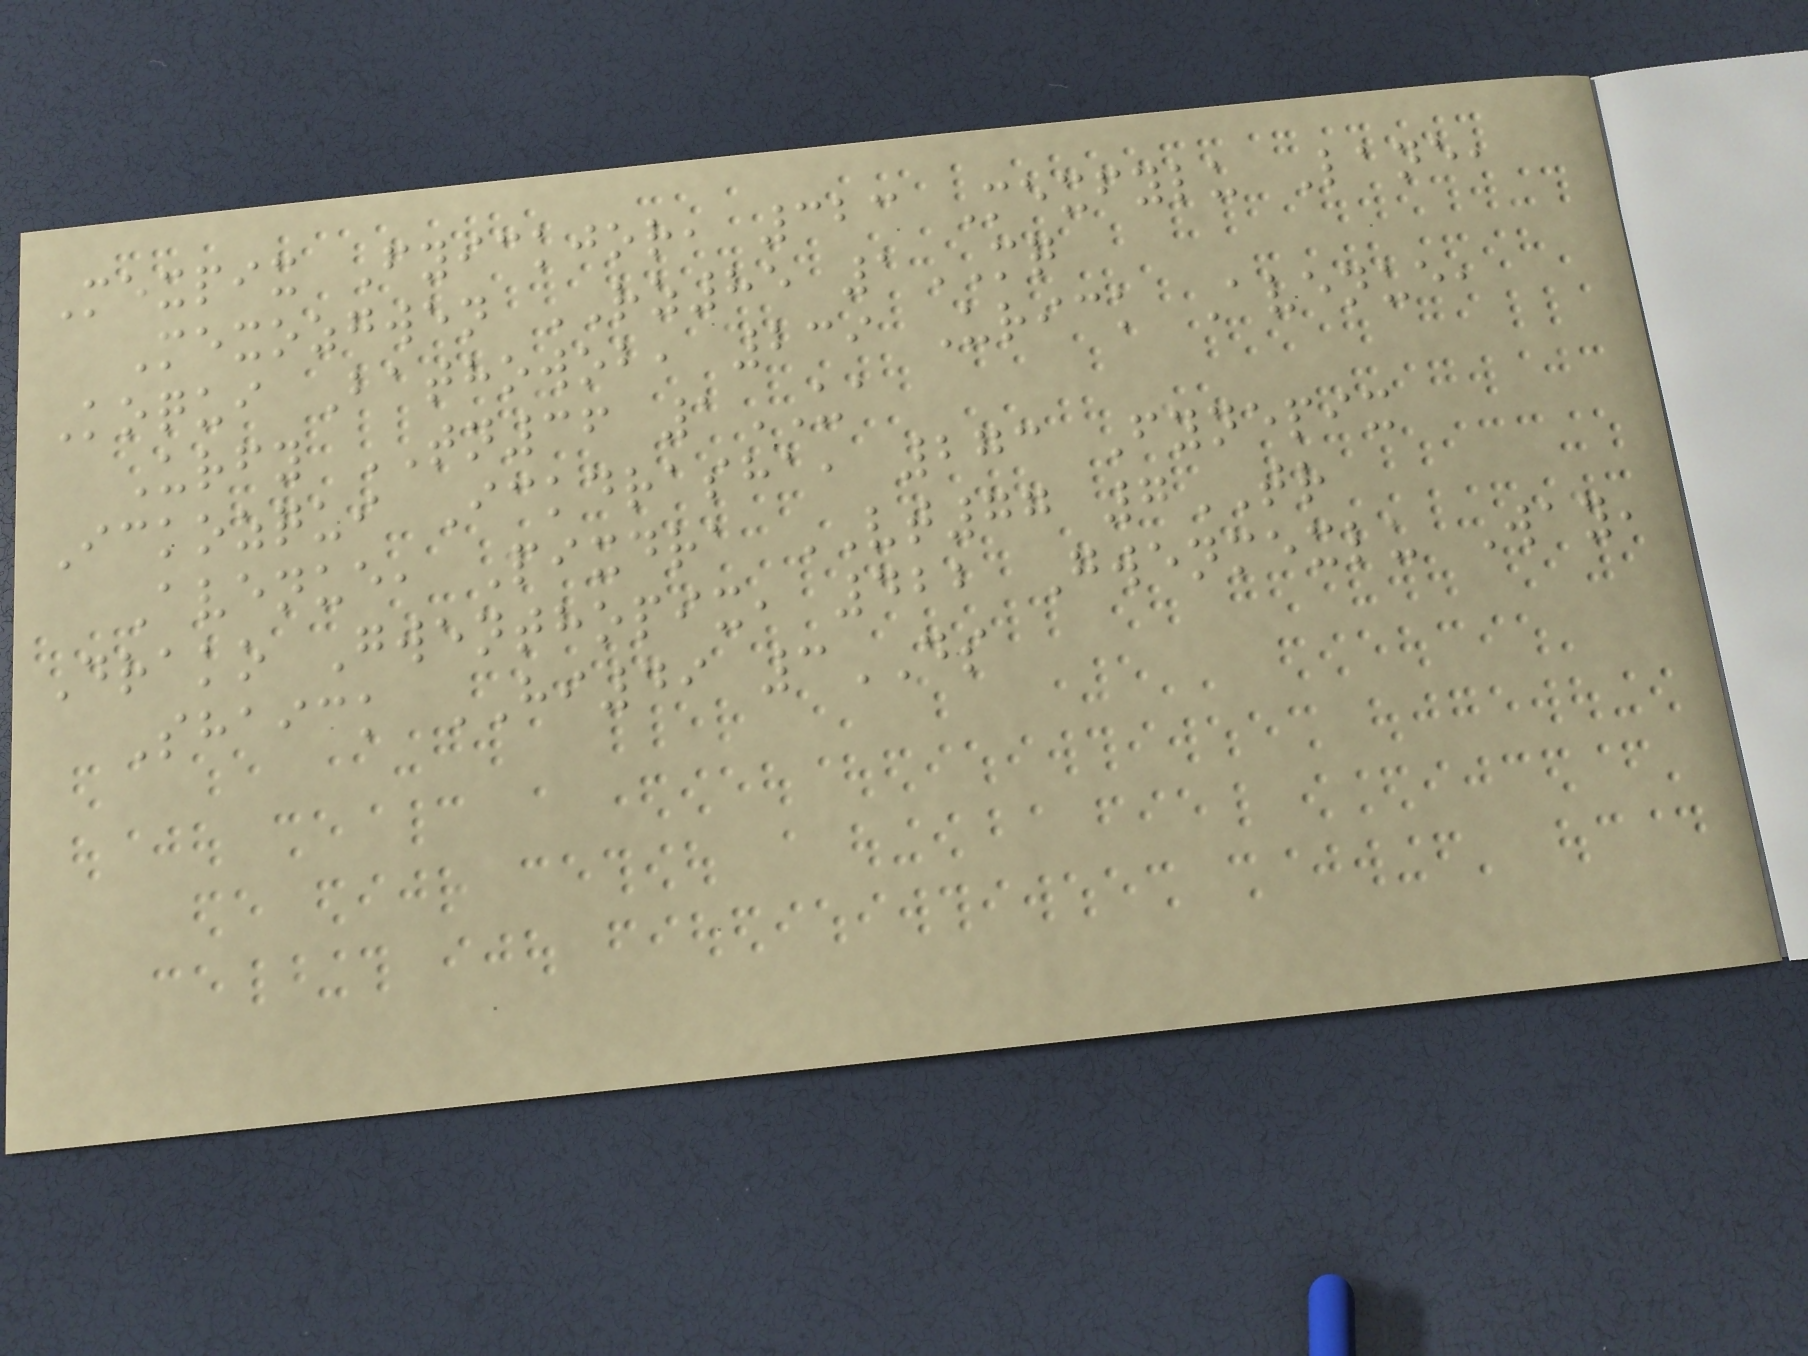Mexpix Fyickjor, 323 Mexfylu Lane,
Mexozgwen RZ85 1MQ
Koqui Bathowob, 239 Urick Avenue,
Urfy TN36 1UA
Ickozqui Ickdrasha, 273 Fynepix
Avenue, Pixdra VT77 7TR
Drako Gwenthopix, 422 Gwenmexlu Way,
Shaick HI49 3DS
